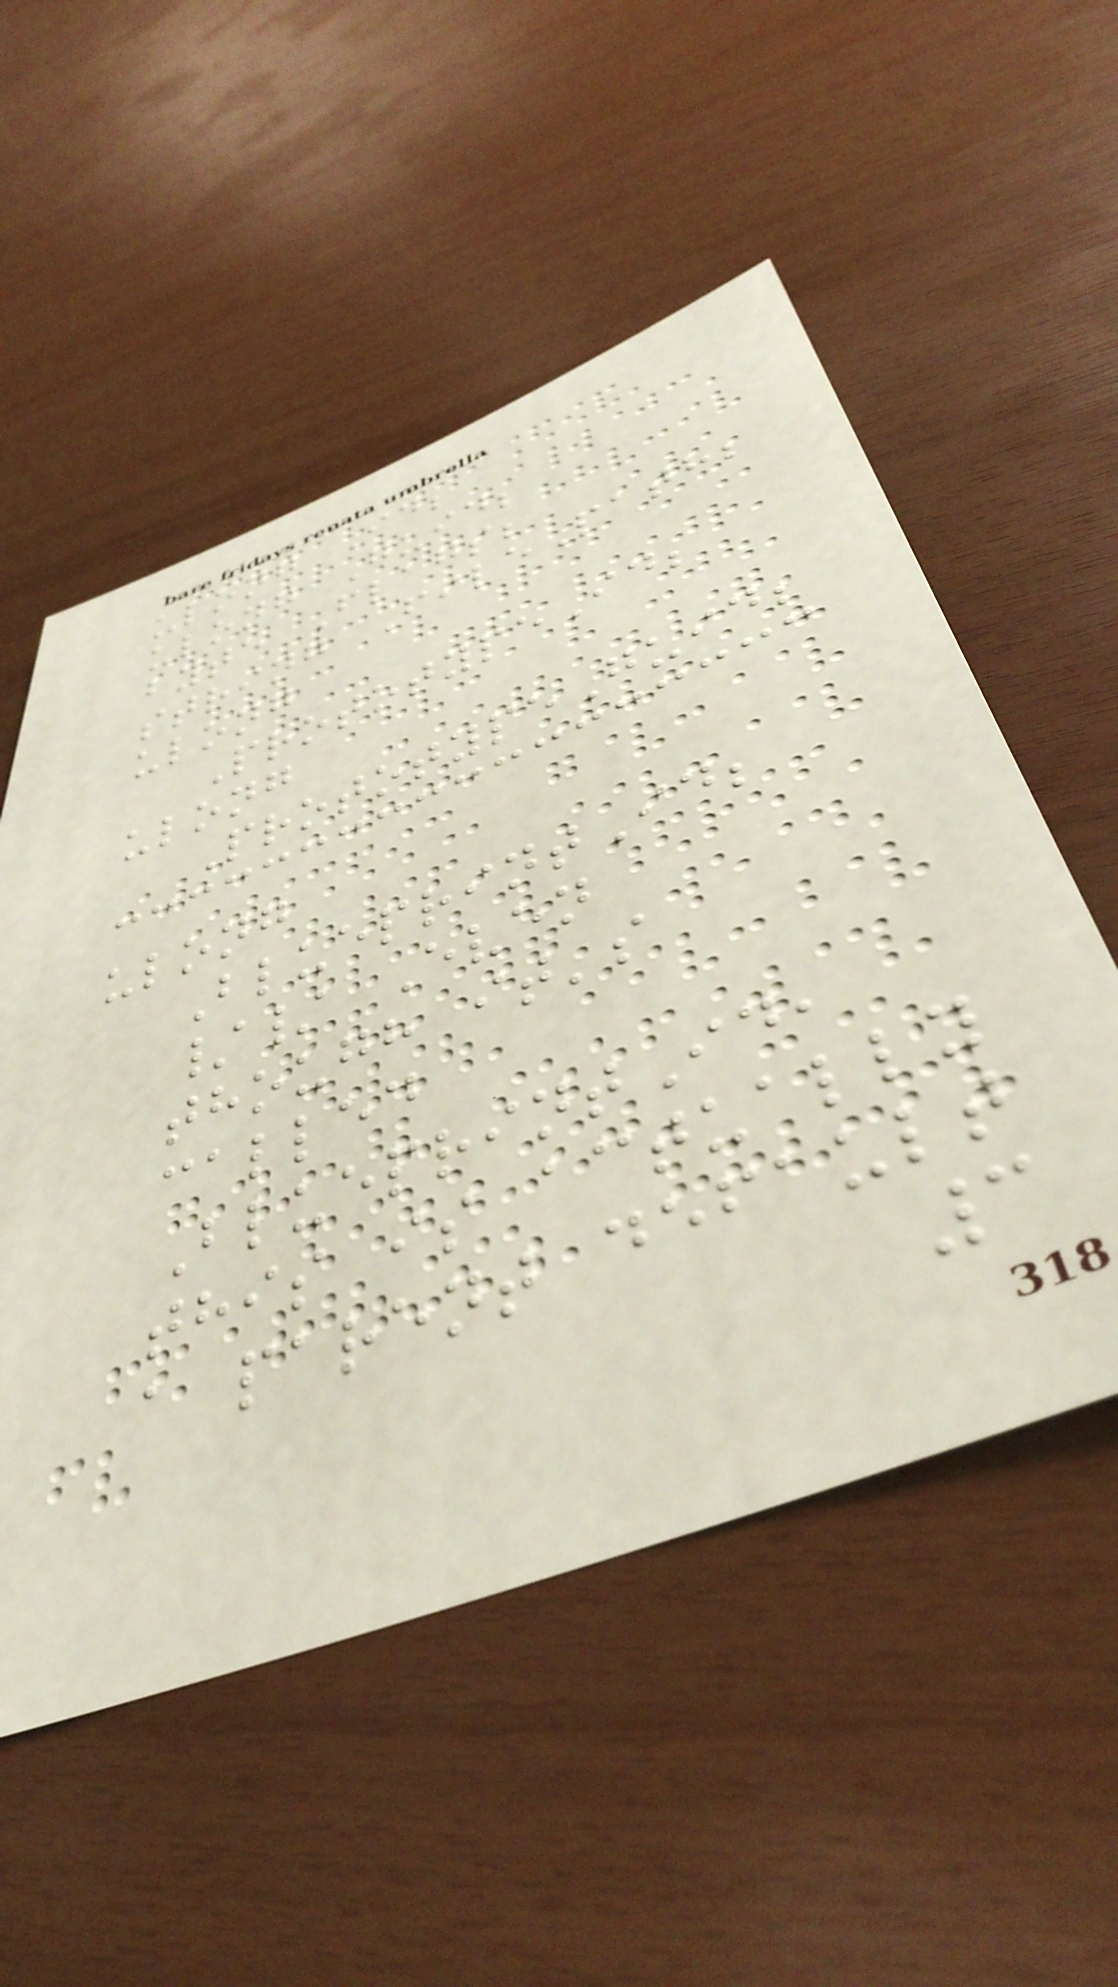ulong Id;
ulong Guid;
byte Flags;
string FilePath;
ulong
PrototypeId;
ulong
PrototypeGuid;
ulong
BlueprintId;
// Even
though it's
called
BlueprintId,
this is actually
a parent default
3
